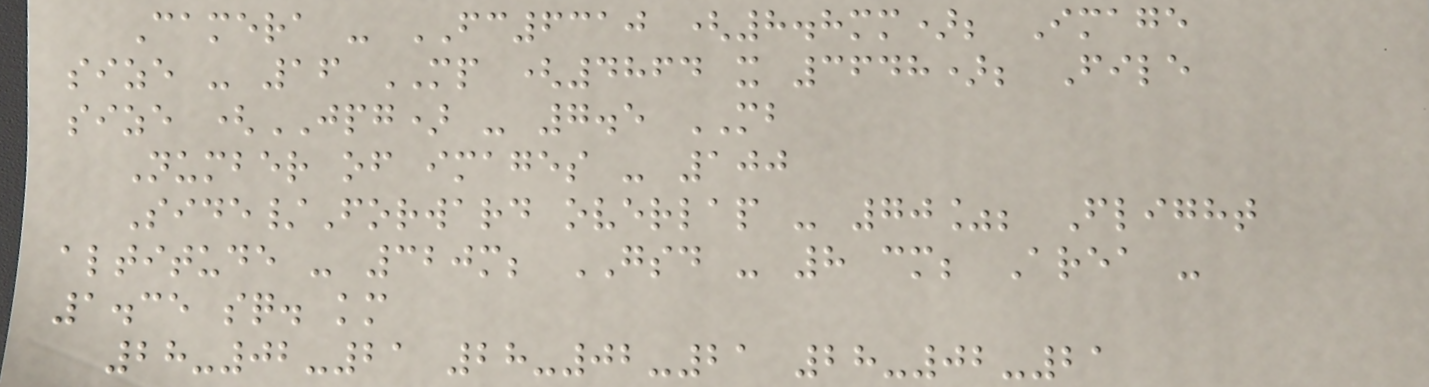Camera - FC6310 (8.8mm); Image
size - 16 MP (4864 x 3648); File
size (JPG) - 7.5 MB
Number of images - 100
Side/Forward overlap - 70%; Flight
altitude - 320m; GSD - 8 cm; Area -
1.35 sq. km
28-02-21 28-02-21 28-02-21
